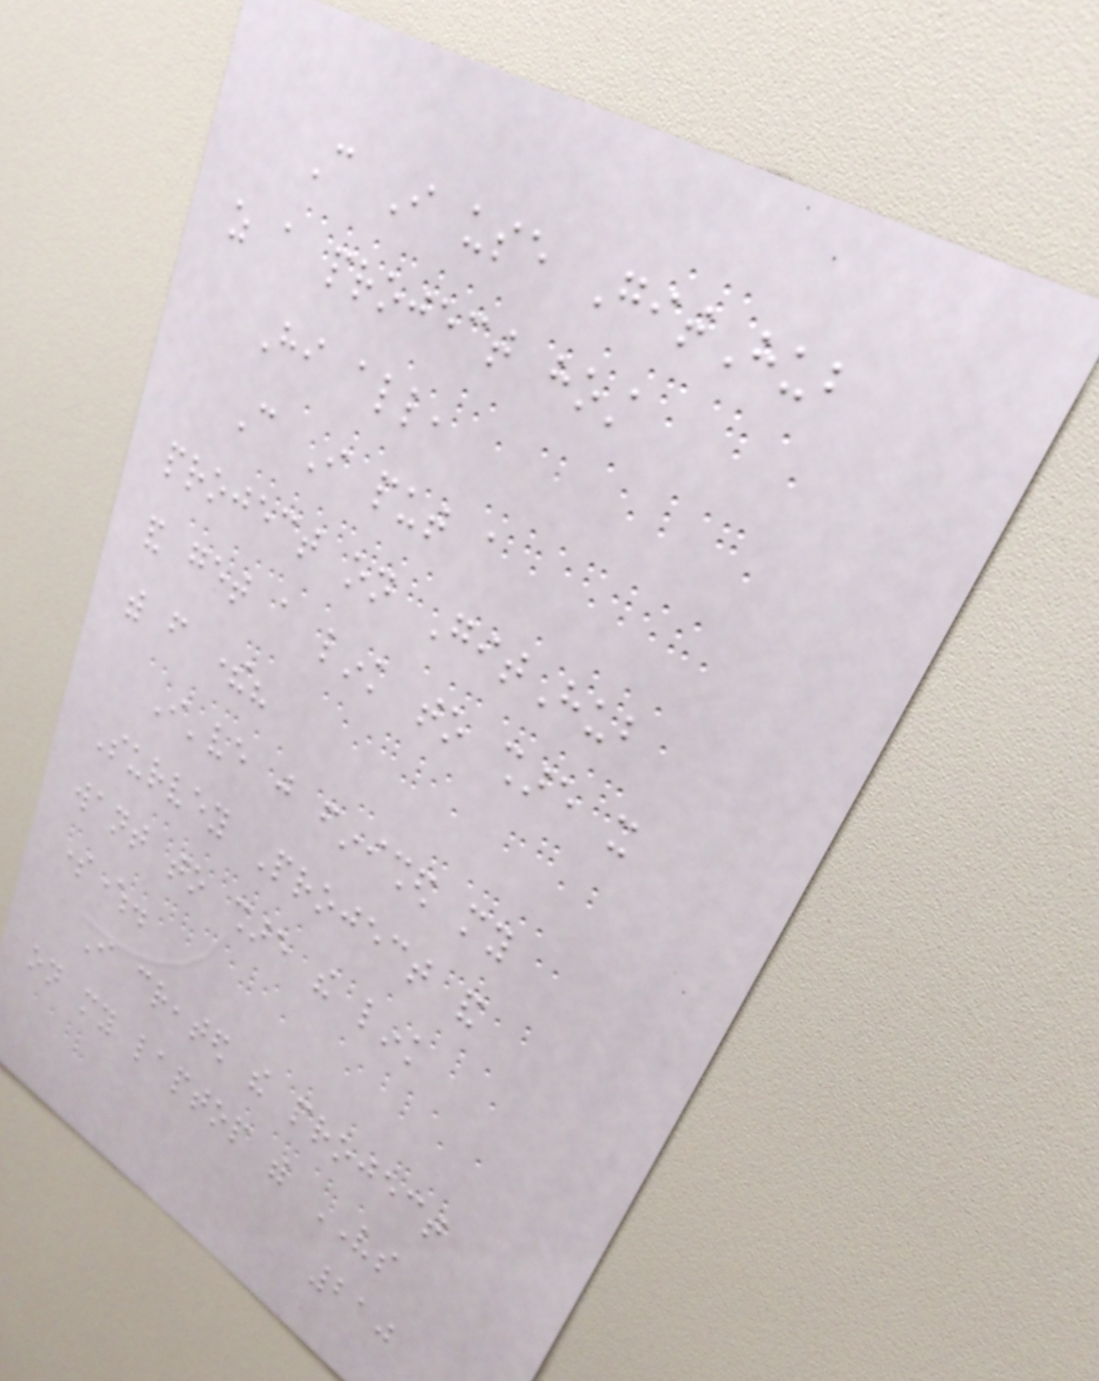Can I use GitHub
as a project host
Hi all,
Can I put a
project on GitHub
and get a link to share it
with from there?
I've just finished my
Survey Project and
want to share the link
somewhere.
I created the project
on my laptop with VS
210
